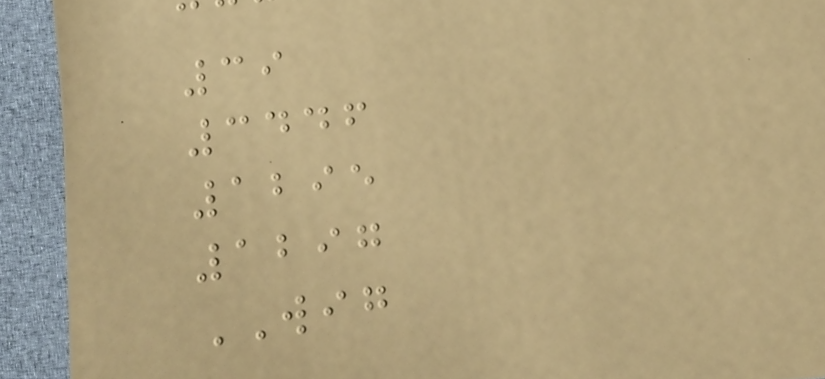39
3446
1295
1297
WIG
